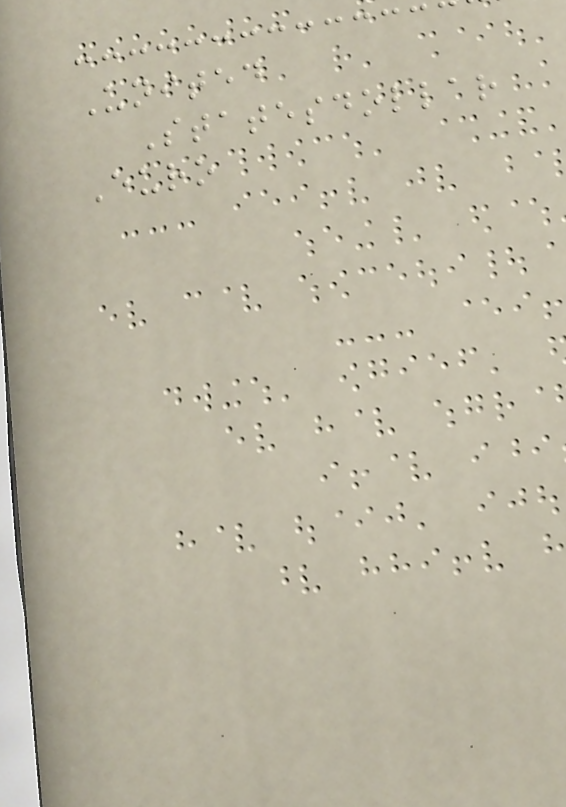United
Statesdollar
Euro
